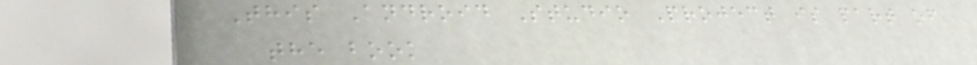This Android Studio Project is part of
the book
